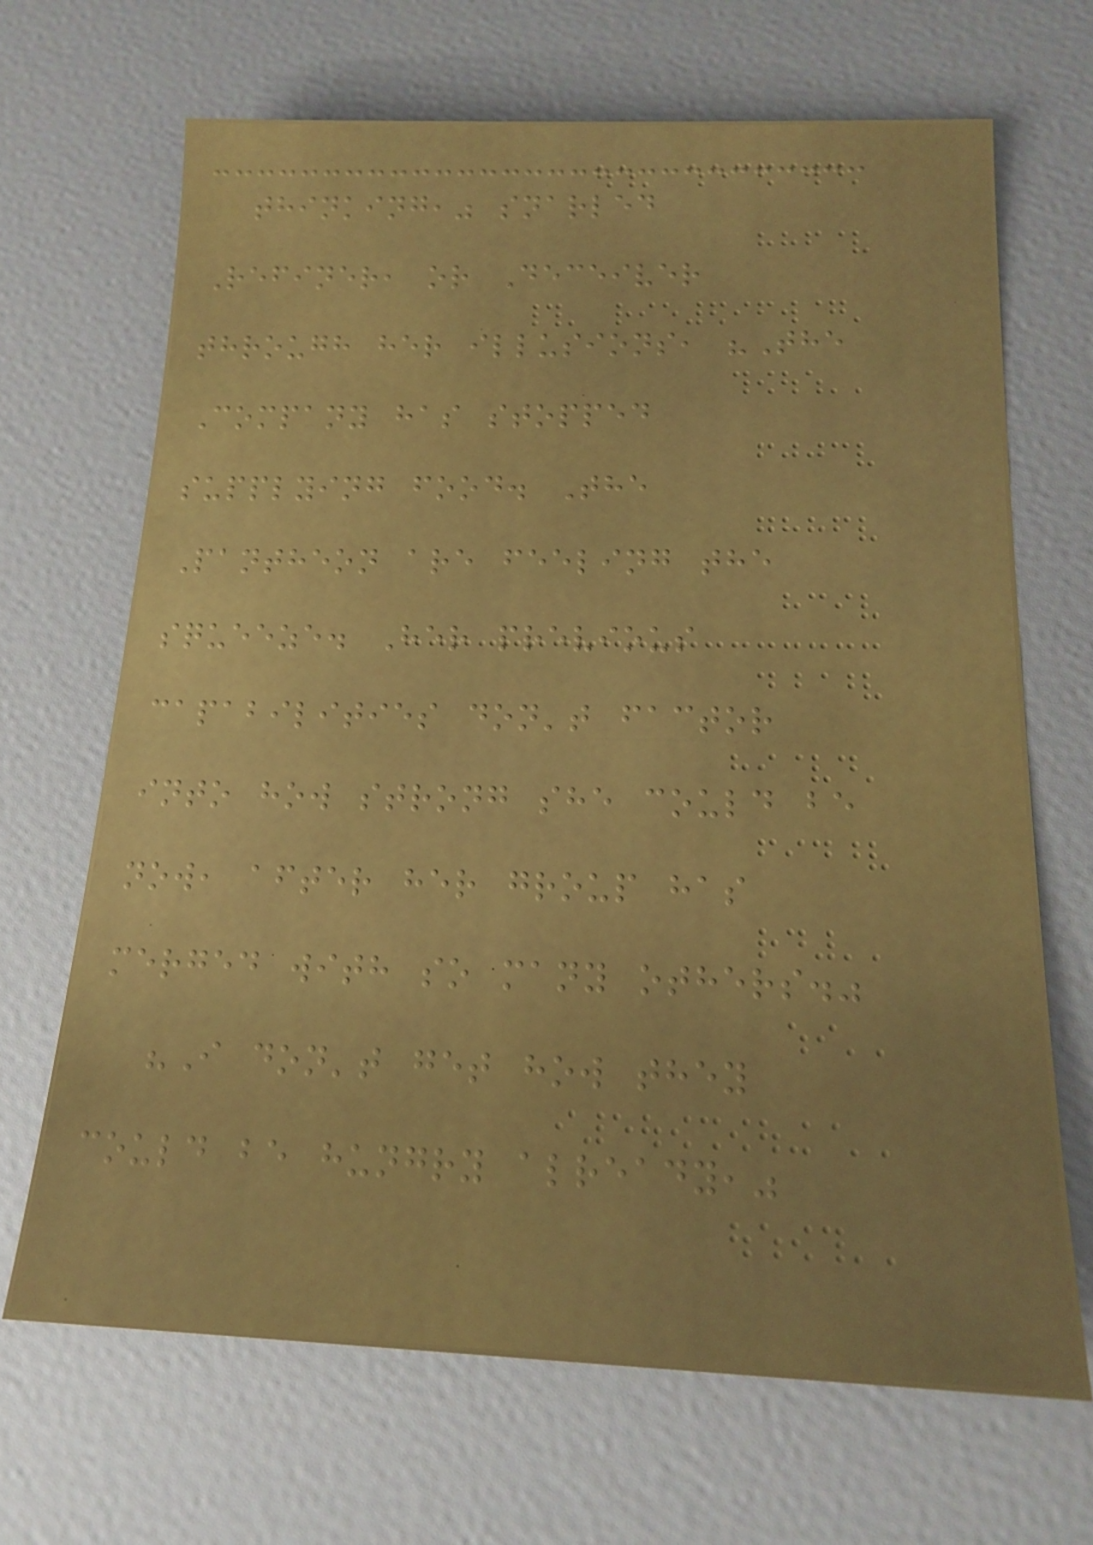thinking," snarled
Refiner, or Deceiver
through her illusions, "The
Company has stopped
supplying food. The
Pantheon are feeling the
squeeze. Her previous
capabilities don't factor
into how strong she could be
now, after her group has
merged with so many others."
"I don't get how they
could be hungry already,"
